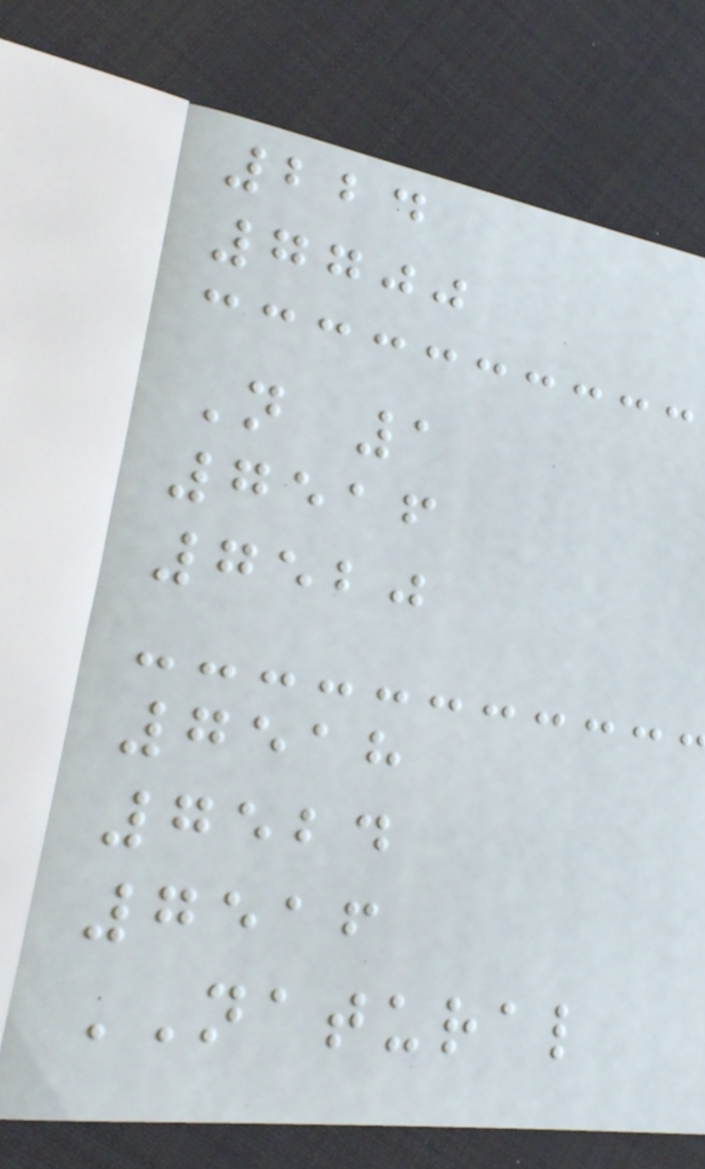224
7700
N 1
7516
7520
7518
7524
7516
NATURAL
